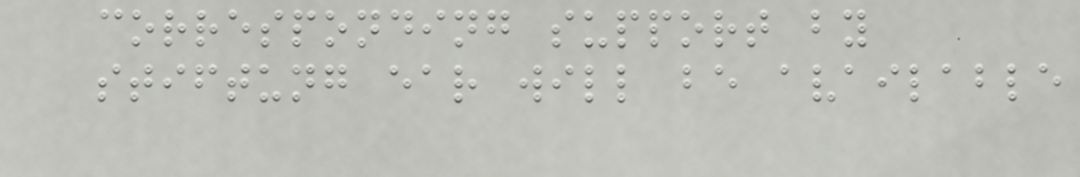corresponding support by
stiftung ear will be available
